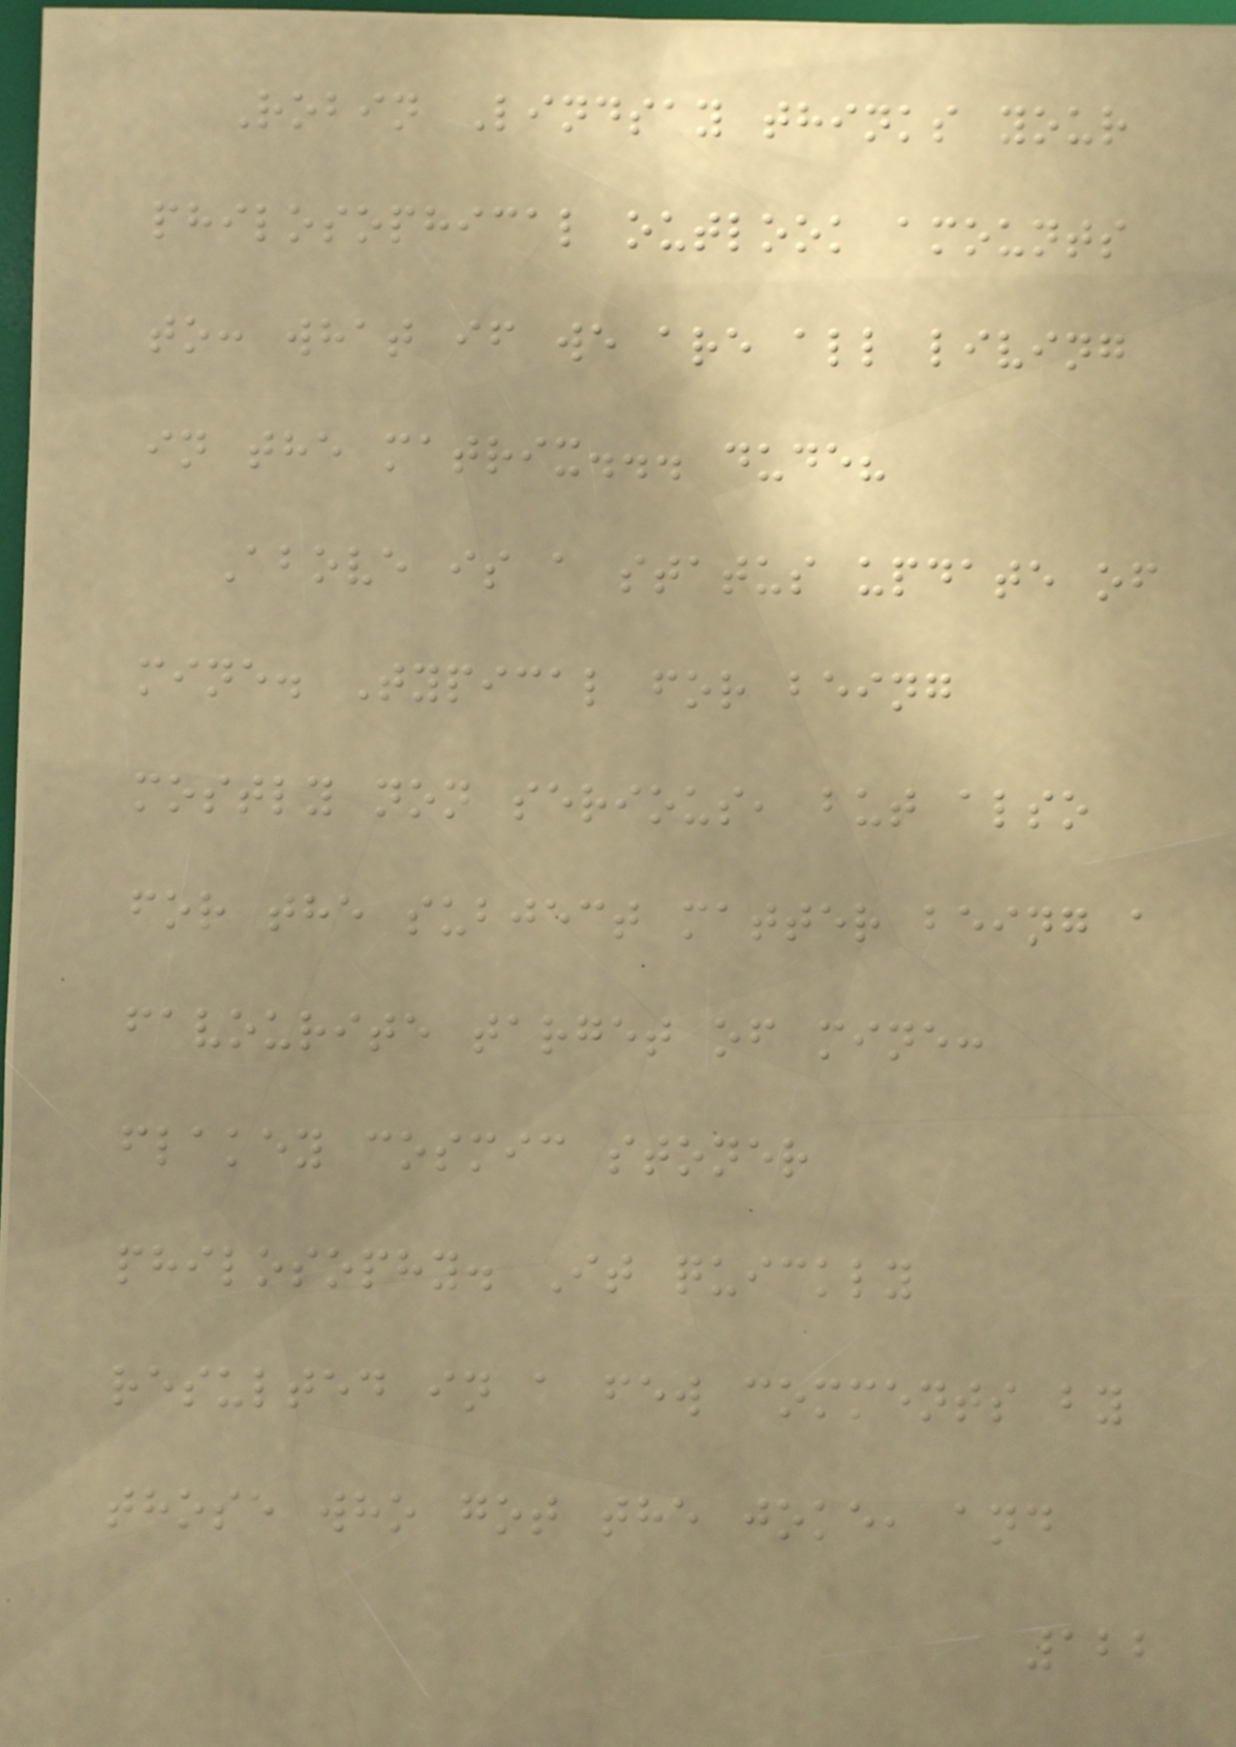Robin Lindsay thinks your
philosophical outlook amounts
to: what if we are all living
in the matrix... dude?
Above is a status update of
mine. Typical for being
mostly non serious, but also
for the subject matter being a
favourite target of mine:
flakey cosmic stoner
philosophy. It quickly
resulted in a few comments by
those who got the joke, and
122
